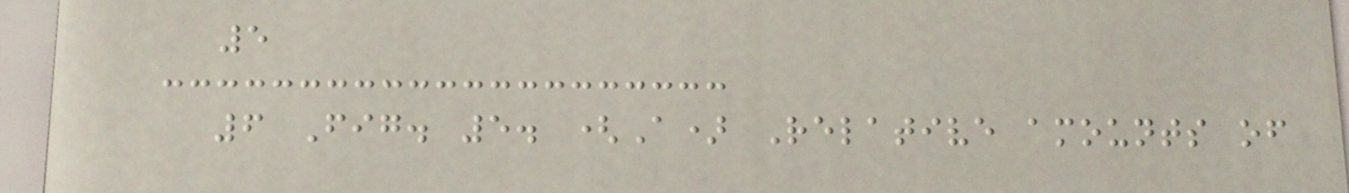5
6 Fig. 5. (A) Relative amounts of
